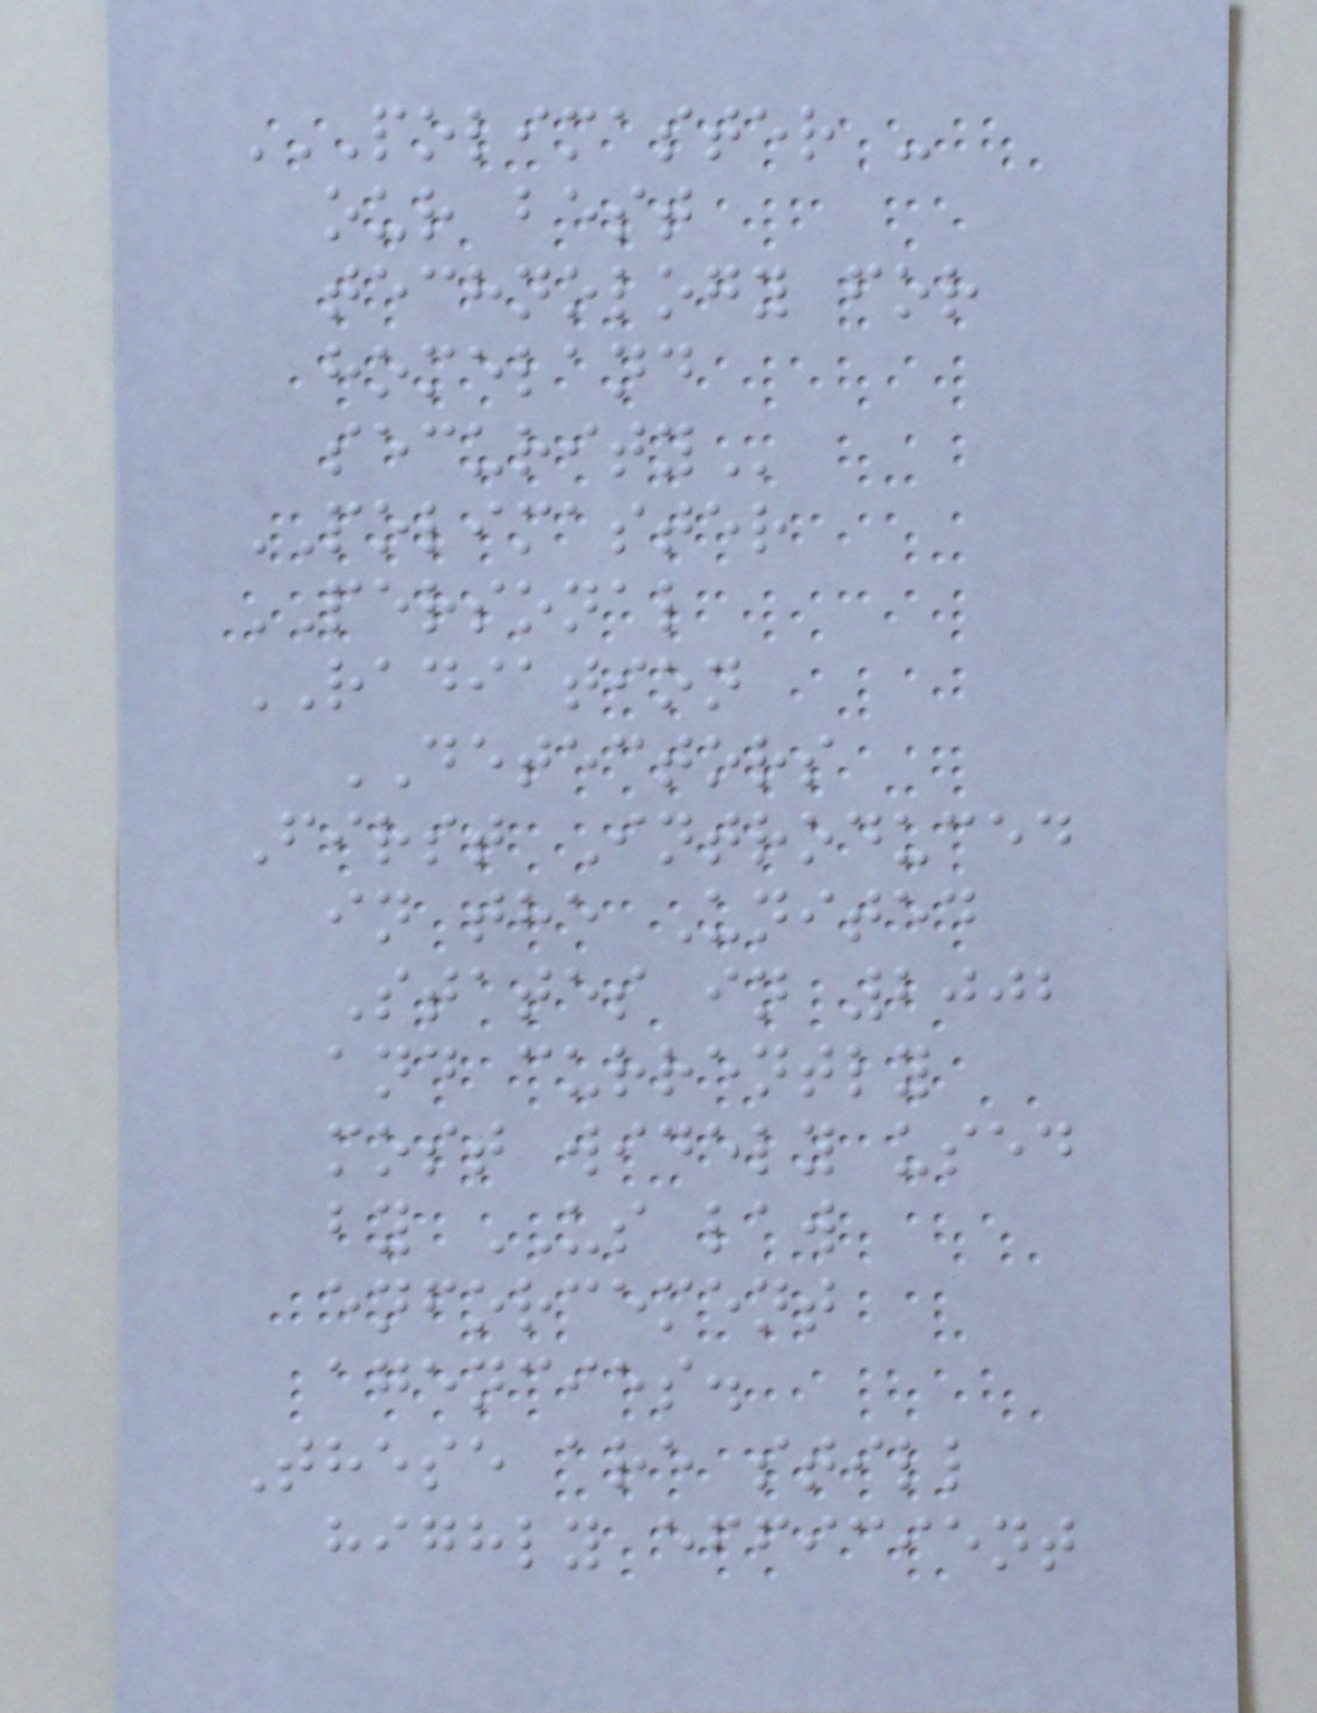POLIMASTER -
OUR BEST
TECHNOLOGY FOR
HOMELAND
SECURITY
POLIMASTER
PERSONAL
RADIATION
DETECTORS
First Introduced
in the United
States in 2002
and currently
most widely used
by US law
enforcement
agencies.
These are still
highly efficient
